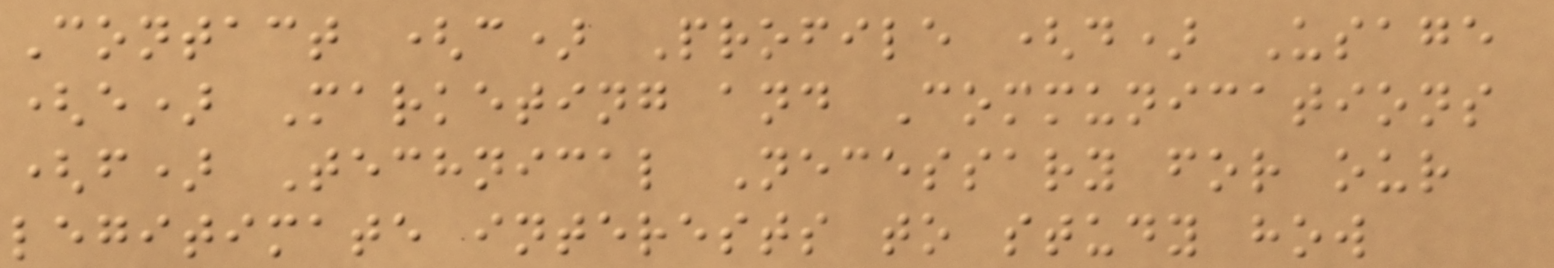Contact (c) Profile (d) Usage
(e) Marketing and Communications
(f) Technical Necessary for our
legitimate interests to study how
